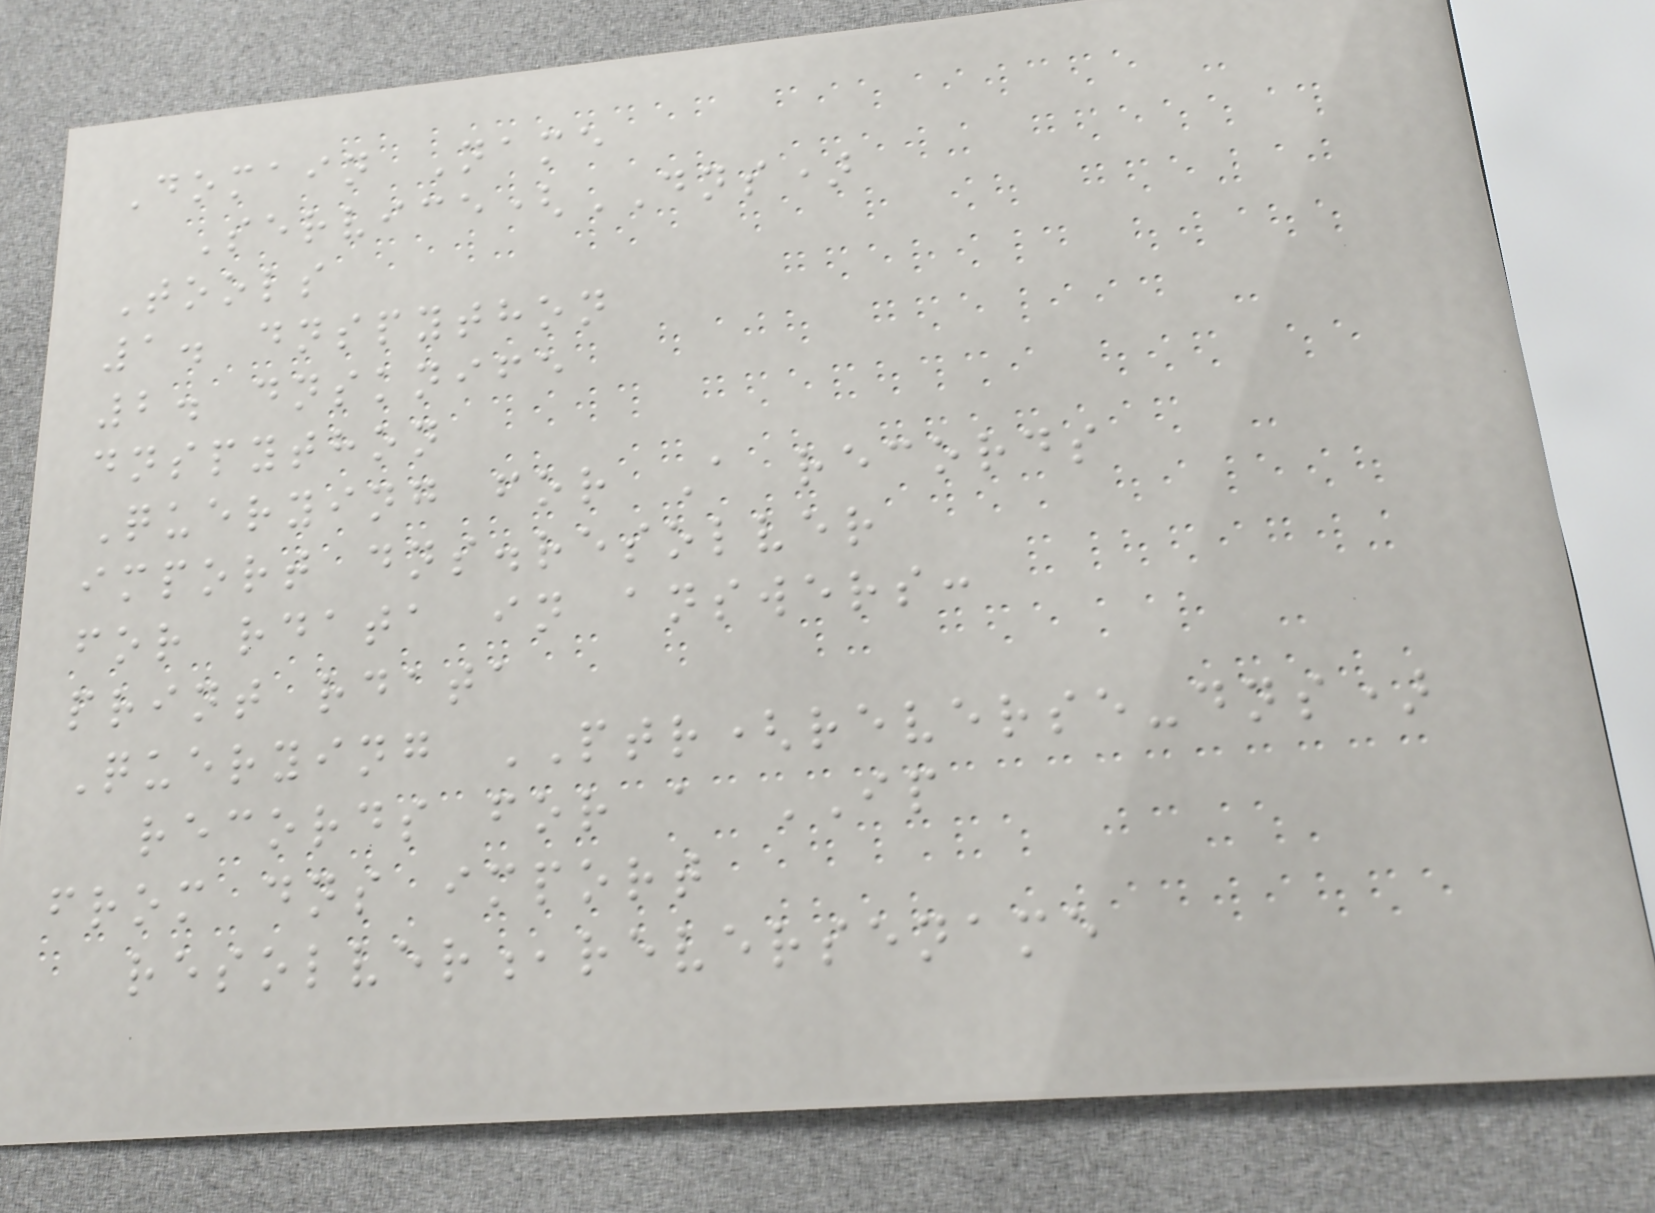Domain Name
Service(DNS)
Tools
1. dnspython
2. dnsknife
dnspython
Querying for A records
import dns.resolver
for rdata in answers:
print rdata
Querying PTR(reverse-dns)
records for a IP
from dns import
resolver,reversename
